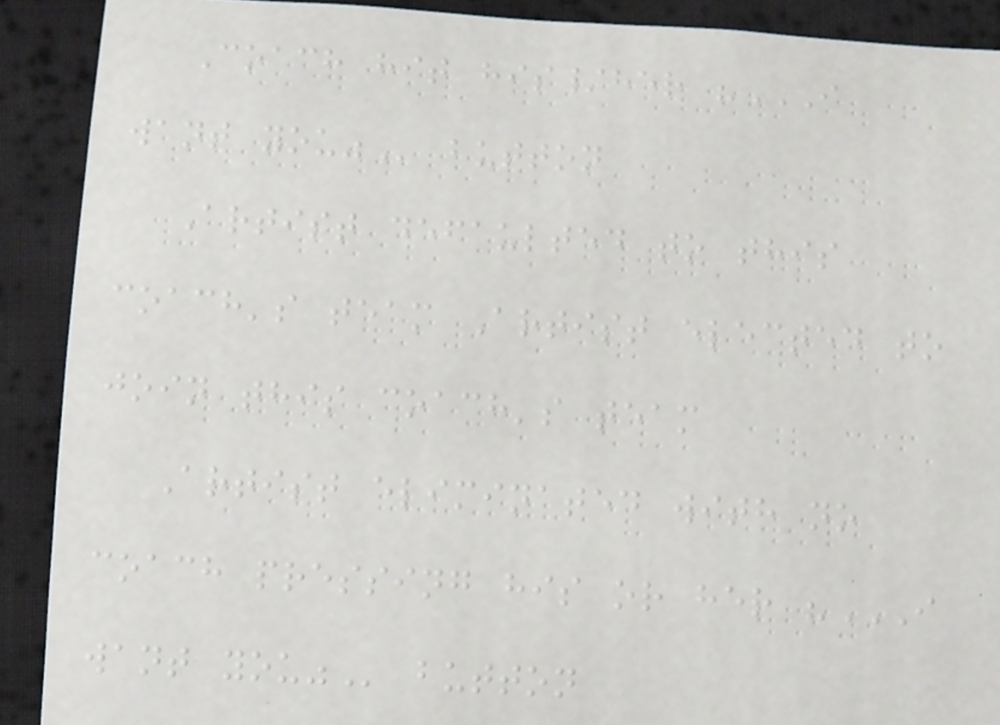Coach hit his/her "I
WANT YOU" button
Artist defaulted to this
coach's team Artist elected to
join this coach's team
Artist eliminated with no
coach pressing his or her "I
WANT YOU" button
